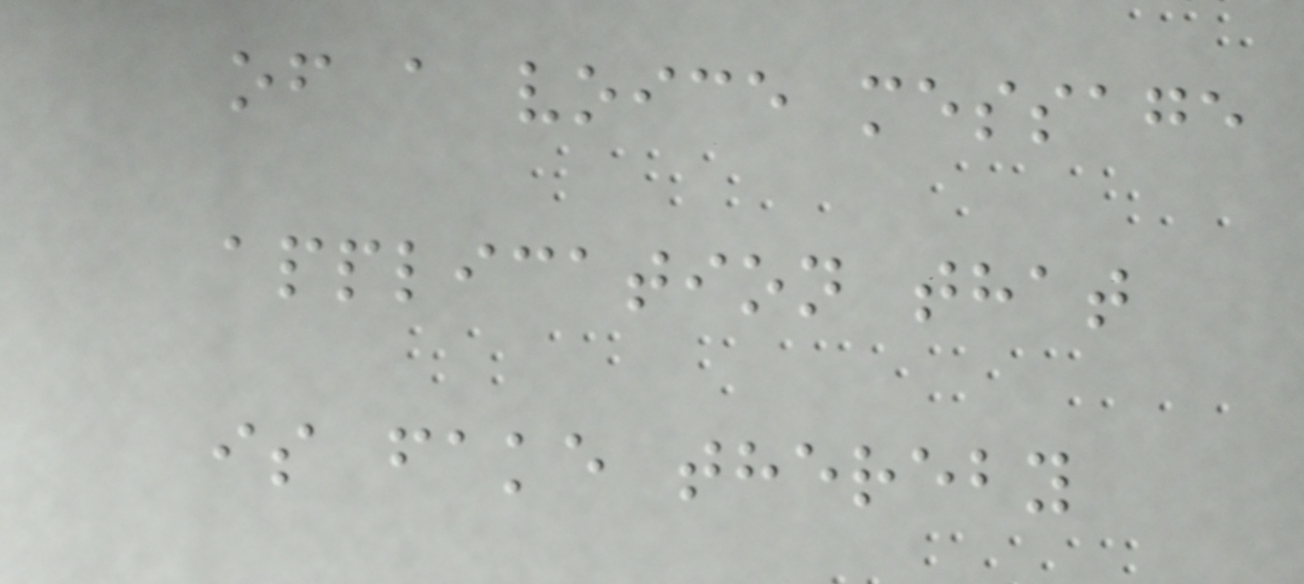of a voice message
application that
is fake thereby
